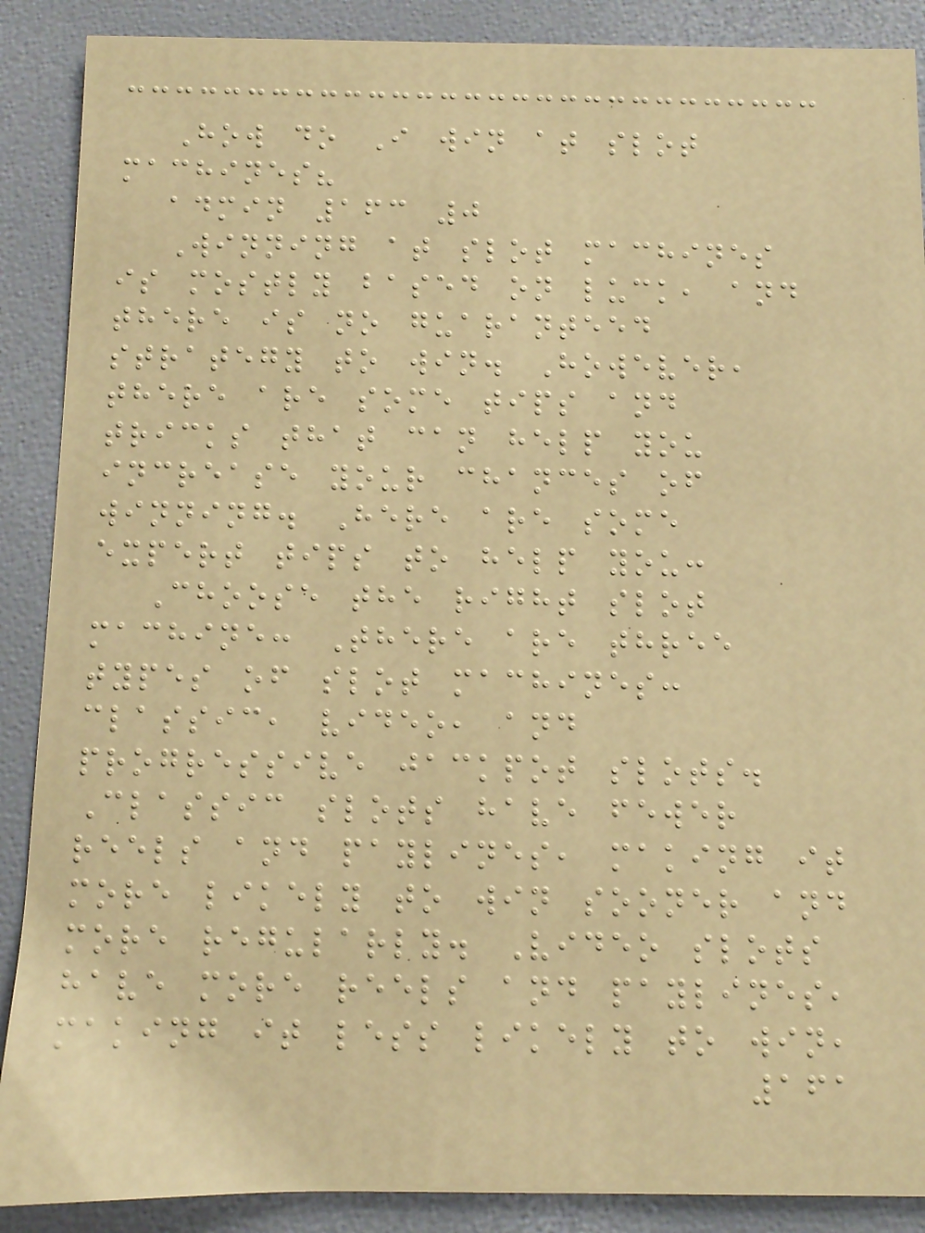How do I win at slot
machines?
admin 163 0
Winning at slot machines
is mostly based on luck, and
there is no guaranteed
strategy to win. However,
there are some tips and
tricks that can help you
increase your chances of
winning. Here are some
expert tips to help you:
Choose the right slot
machine: There are three
types of slot machines:
classic, video, and
progressive jackpot slots.
Classic slots have fewer
reels and paylines, making it
more likely to win sooner and
more regularly. Video slots
have more reels and paylines,
making it less likely to win,
161
